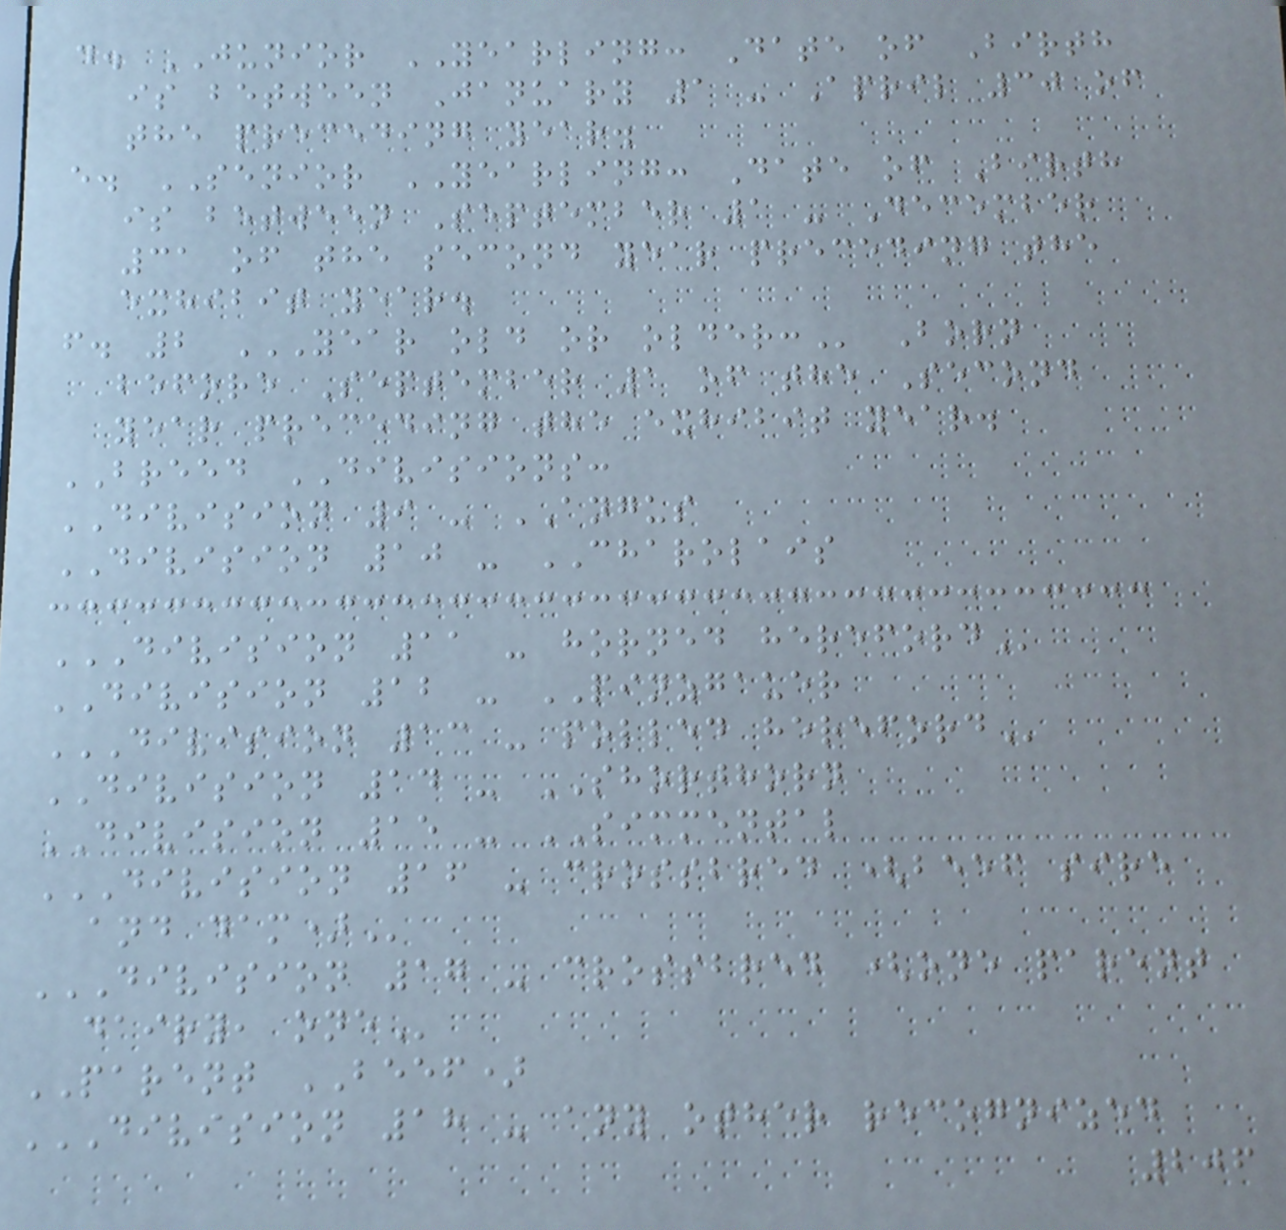d. JUNIOR YEARLING: Date of Birth
is between January 1 - April 30 of
the preceding year.
e. SENIOR YEARLING: Date of Birth
is between September 1 - December
31 of the second year preceding the
exhibit year.
f. 2 YEAR OLD OR OLDER: Born
before September 1 of the Second
year preceding the exhibit year.
BREED DIVISIONS:
DIVISION 9 - ANGUS
DIVISION 10 - CHAROLAIS
DIVISION 11 - HORNED HEREFORD
DIVISION 12 - PINZGAUER
DIVISION 13 - POLLED HEREFORD
DIVISION 14 - SHORTHORN
DIVISION 15 - SIMMENTAL
DIVISION 16 - CROSSBRED (BEEF SIRE
AND DAM)
DIVISION 17 - CROSSBRED (ONE PARENT
DAIRY, ONE
PARENT BEEF)
DIVISION 18 - ANY OTHER RECOGNIZED
206
